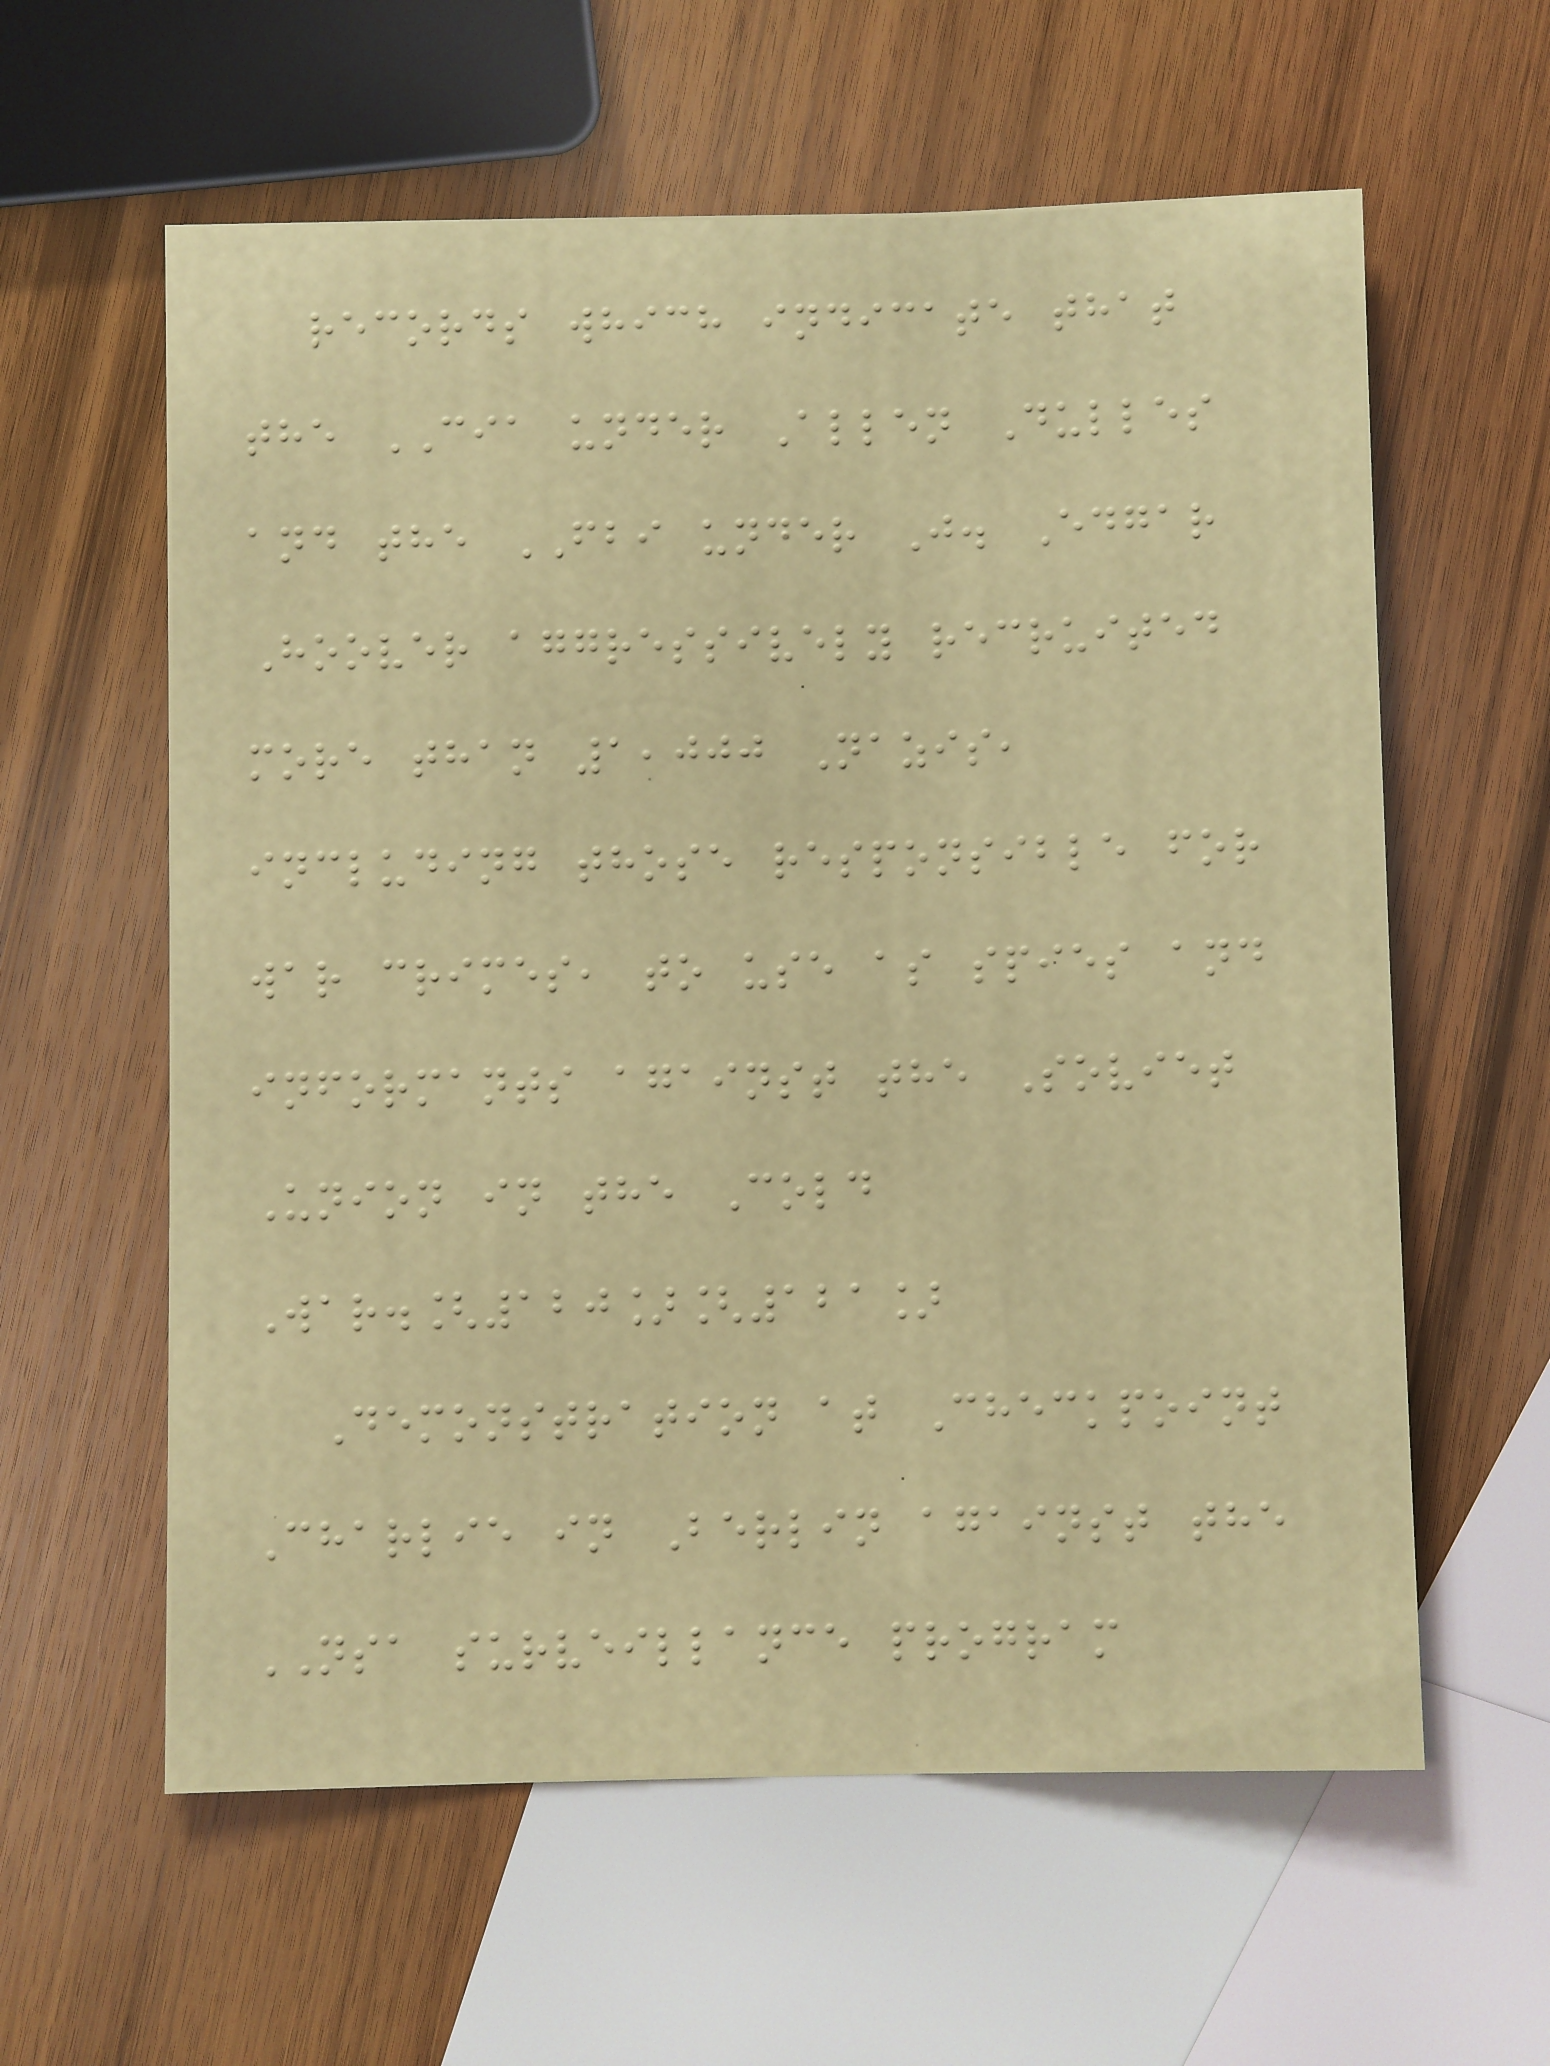records which indicate that
the CIA under Allen Dulles
and the FBI under J. Edgar
Hoover aggressively recruited
more than 1,000 Nazis,
including those responsible for
war crimes, to use as spies and
informants against the Soviet
Union in the Cold
War.[120][121]
Demonstration at Checkpoint
Charlie in Berlin against the
NSA surveillance program
